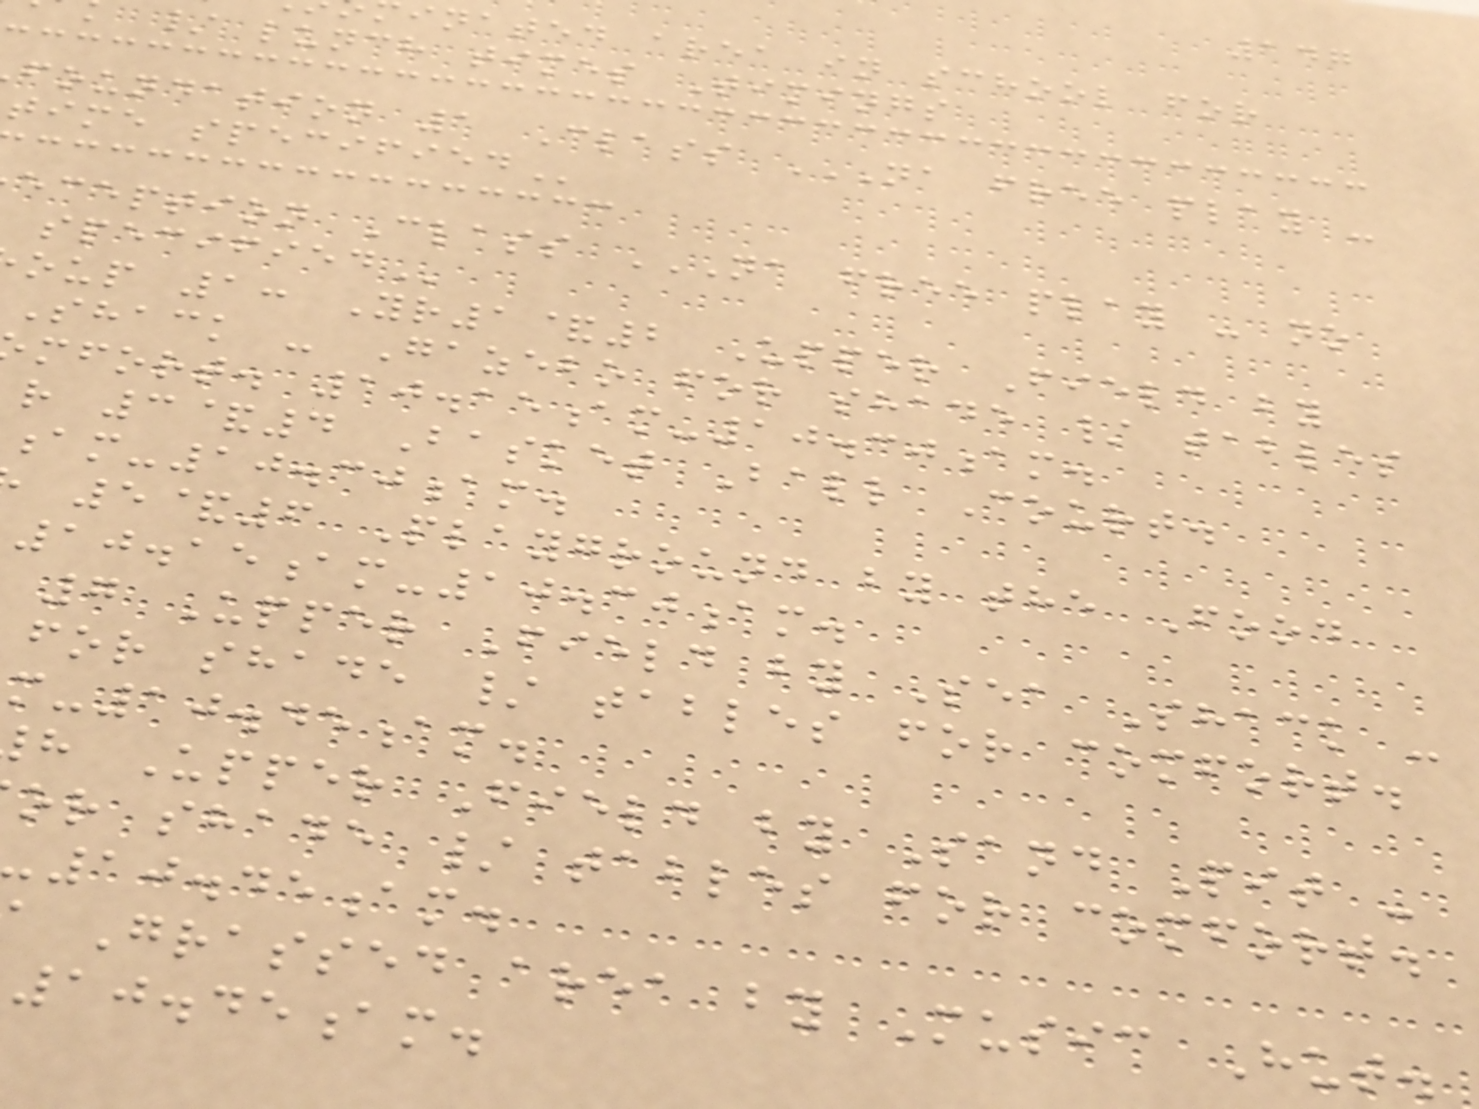147
inated area in school for
/ lunch times Timings
oup 1: Yr1&2 Upper Field by
Shack - Gazebo for shade / tables
mfort. 10.15am-10.30am.
r 3&4 Basket Ball Court.
am-10.30am.
5&6 Playground by the Food
10.15am-10.30am.
7 Upper Field by Sea Shack -
for shade / tables for comfort.
m-10.45am.
h Upper Field by Sand Pit -
or shade / tables for comfort.
10.45am.
Grassed area by Music Hut.
10.45am.
